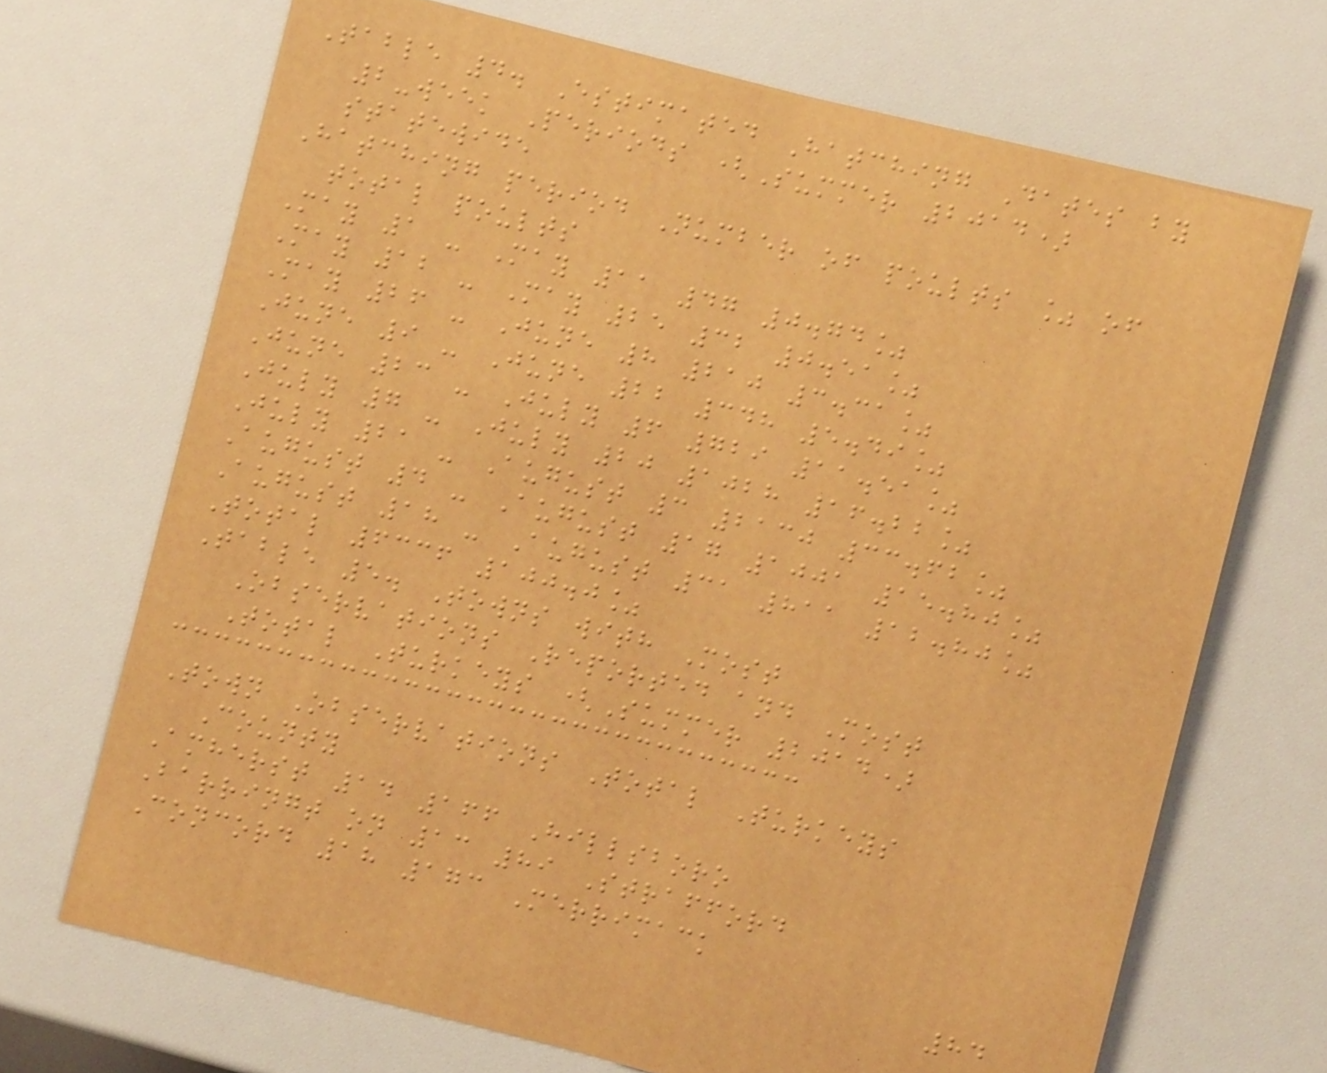Table 4. Estimated Hatching Dates by
2-week Periods (Summer 2014)
statewide
Hatching period Number of poults % of
total poults
May 1 - May 11 47 0.74%
May 12 - May 25 32 0.51%
May 26 - June 8 210 3.31%
June 9 - June 22 348 5.49%
June 23 - July 6 729 11.51%
July 7 - July 20 1028 16.22%
July 21 - August 3 2130 33.62%
August 4 - August 17 1001 15.80%
August 18 - August 31 811 12.80%
Total 6336 100.0%
Table 5. Towns with Most
Observations Reported and Most
Total Turkeys (Summer 2014)
Town Observations Total Turkeys
County
Amherst 14 166 Hillsboro
Barringt on 13 89 Strafford
Concord 18 173 Merrimack
84
